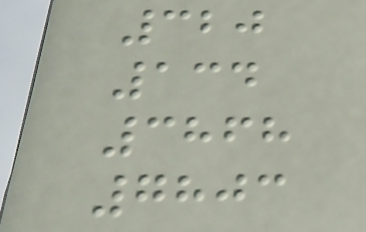320
134
3868
7803
